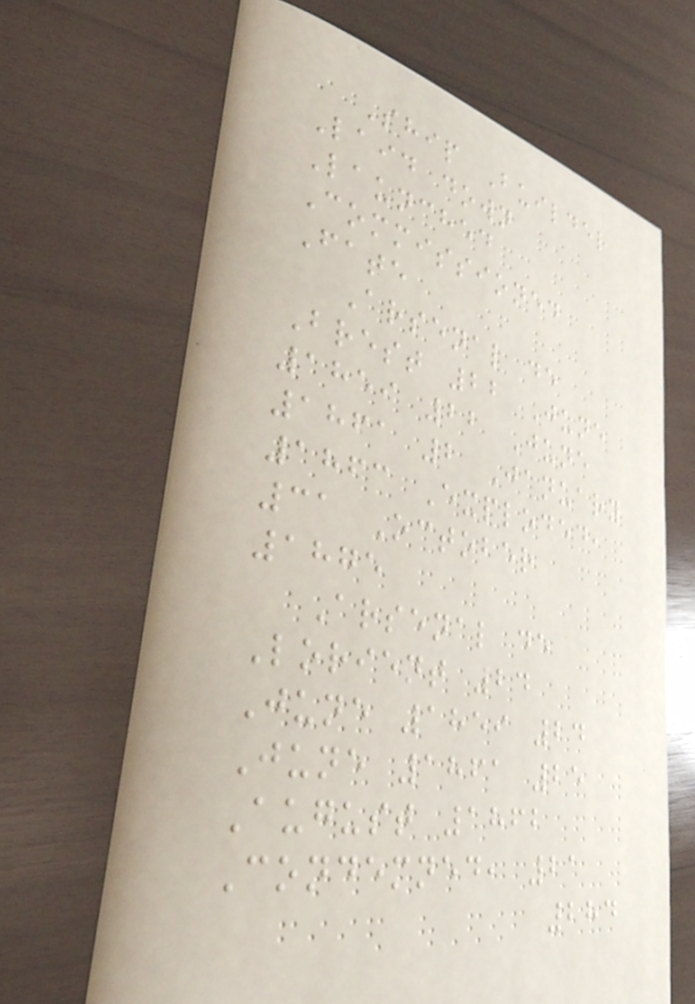Ship Builder
Laid down
Launched
Commissioned
Fate
Arsenal de
Brest 22 June
1859 22 June
1861 2 January
1863 Exploded,
31 October
1875
Arsenal de
Lorient 24
June 1859 24
June 1861 25
August 1862
Condemned, 21
284
